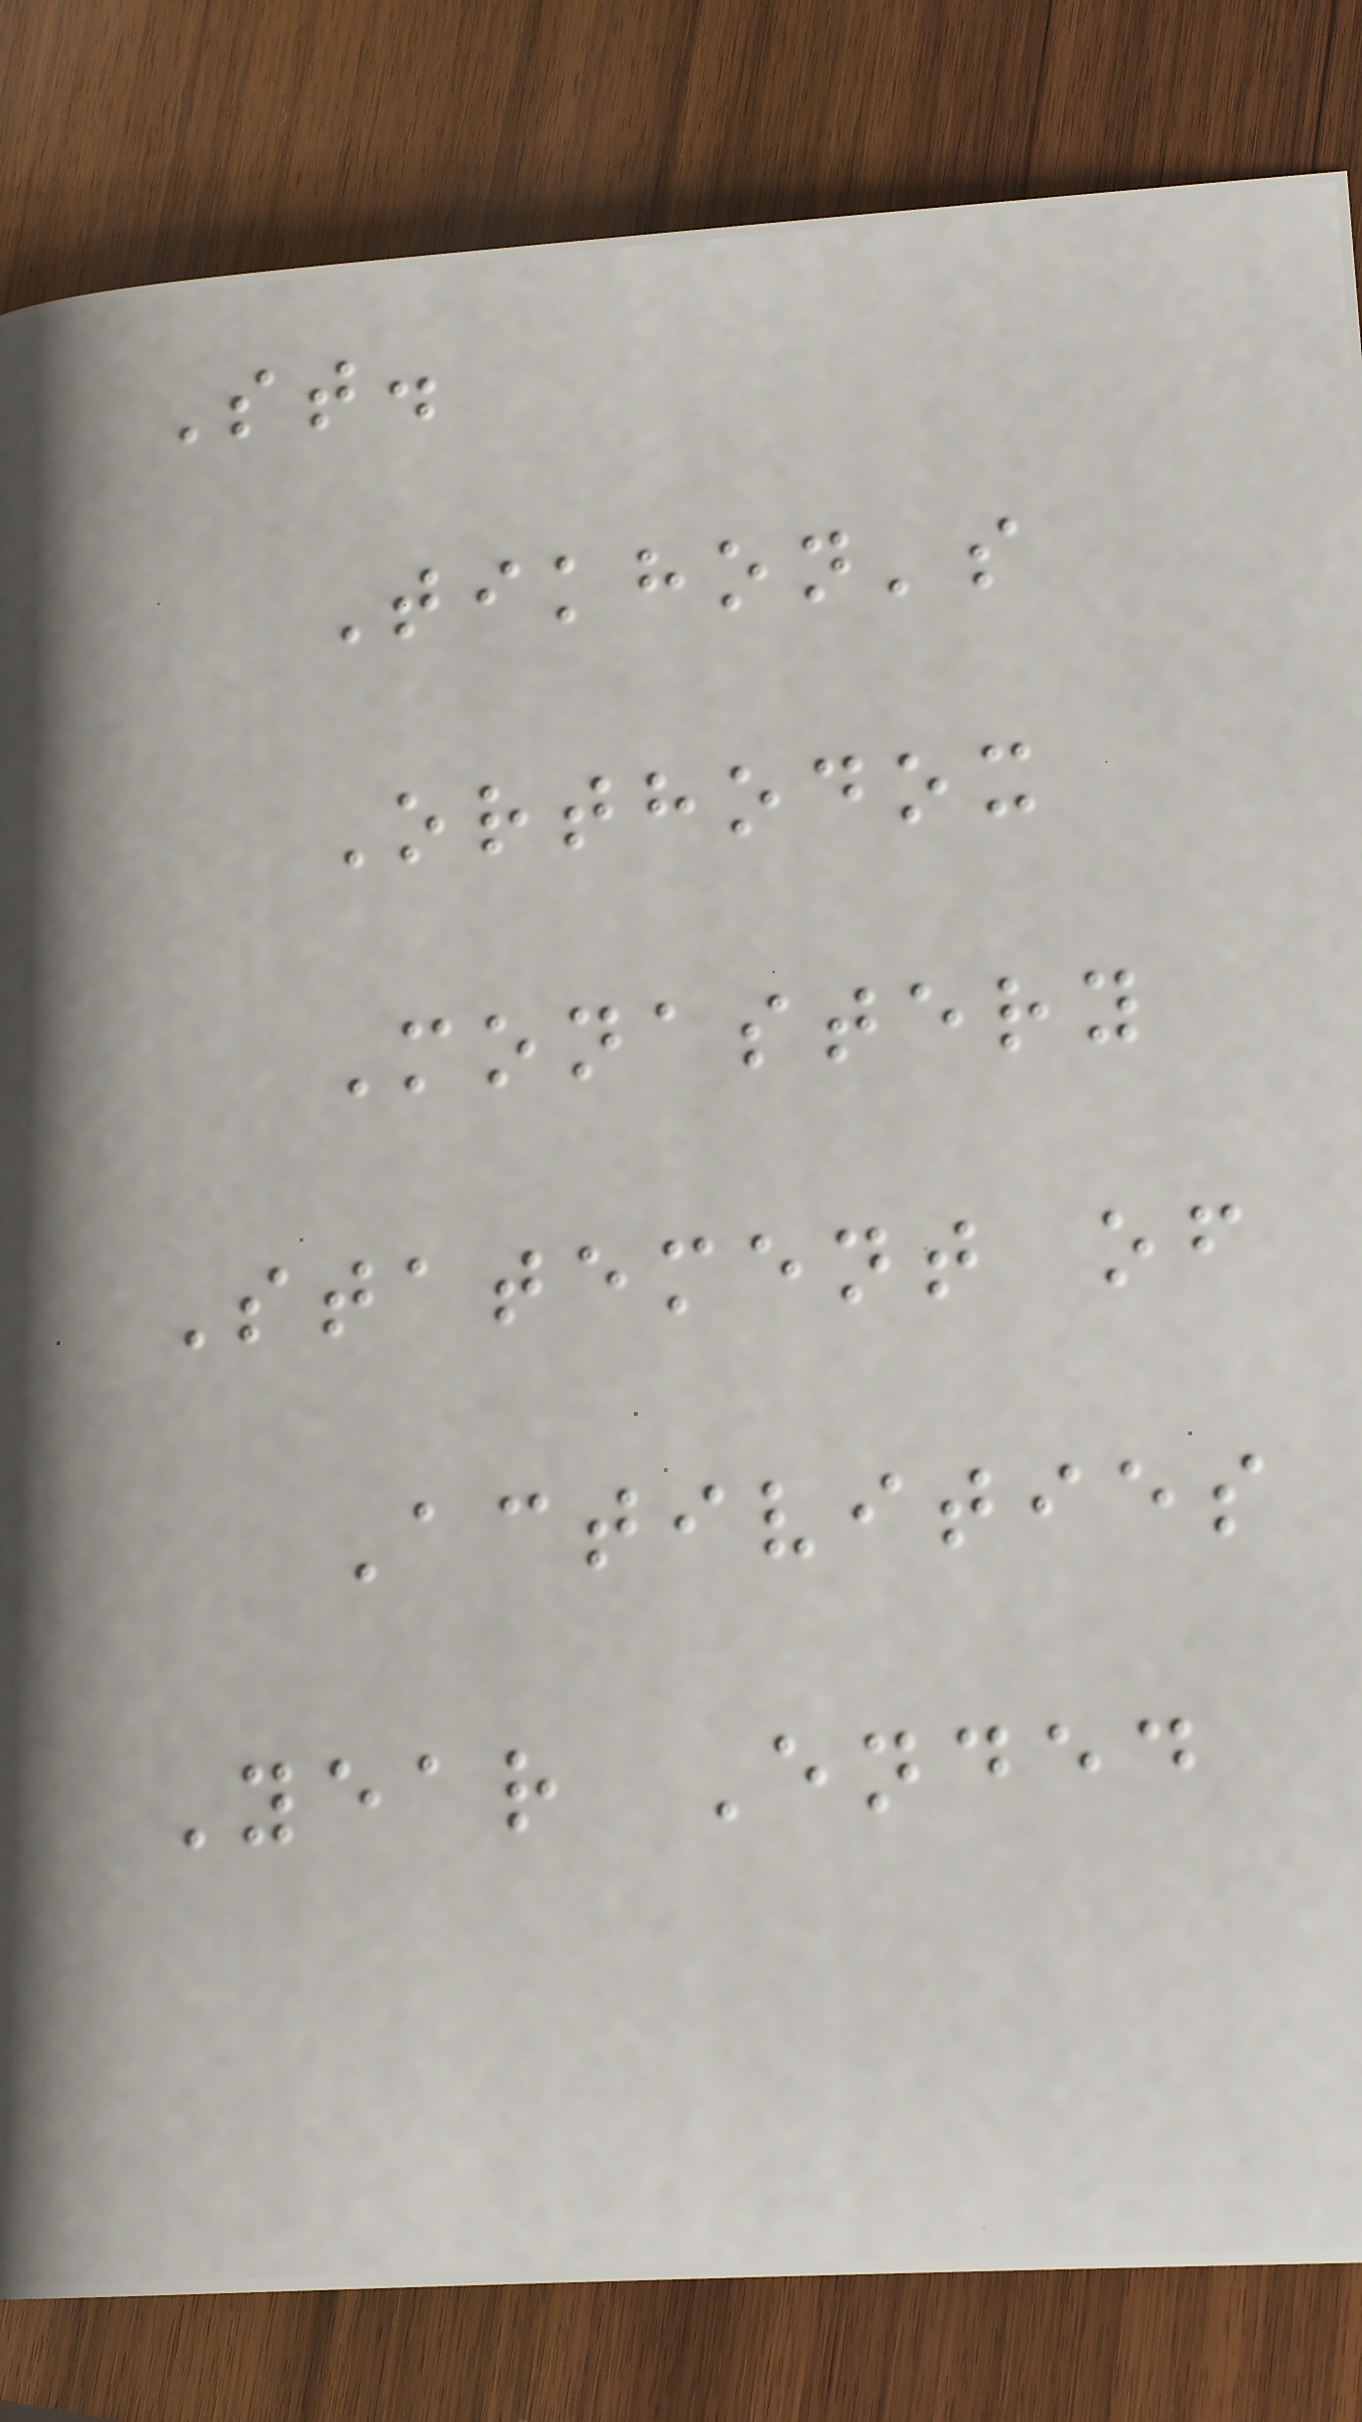St.
Tikhon's
Orthodox
Monastery
Statement of
Activities
Year Ended
